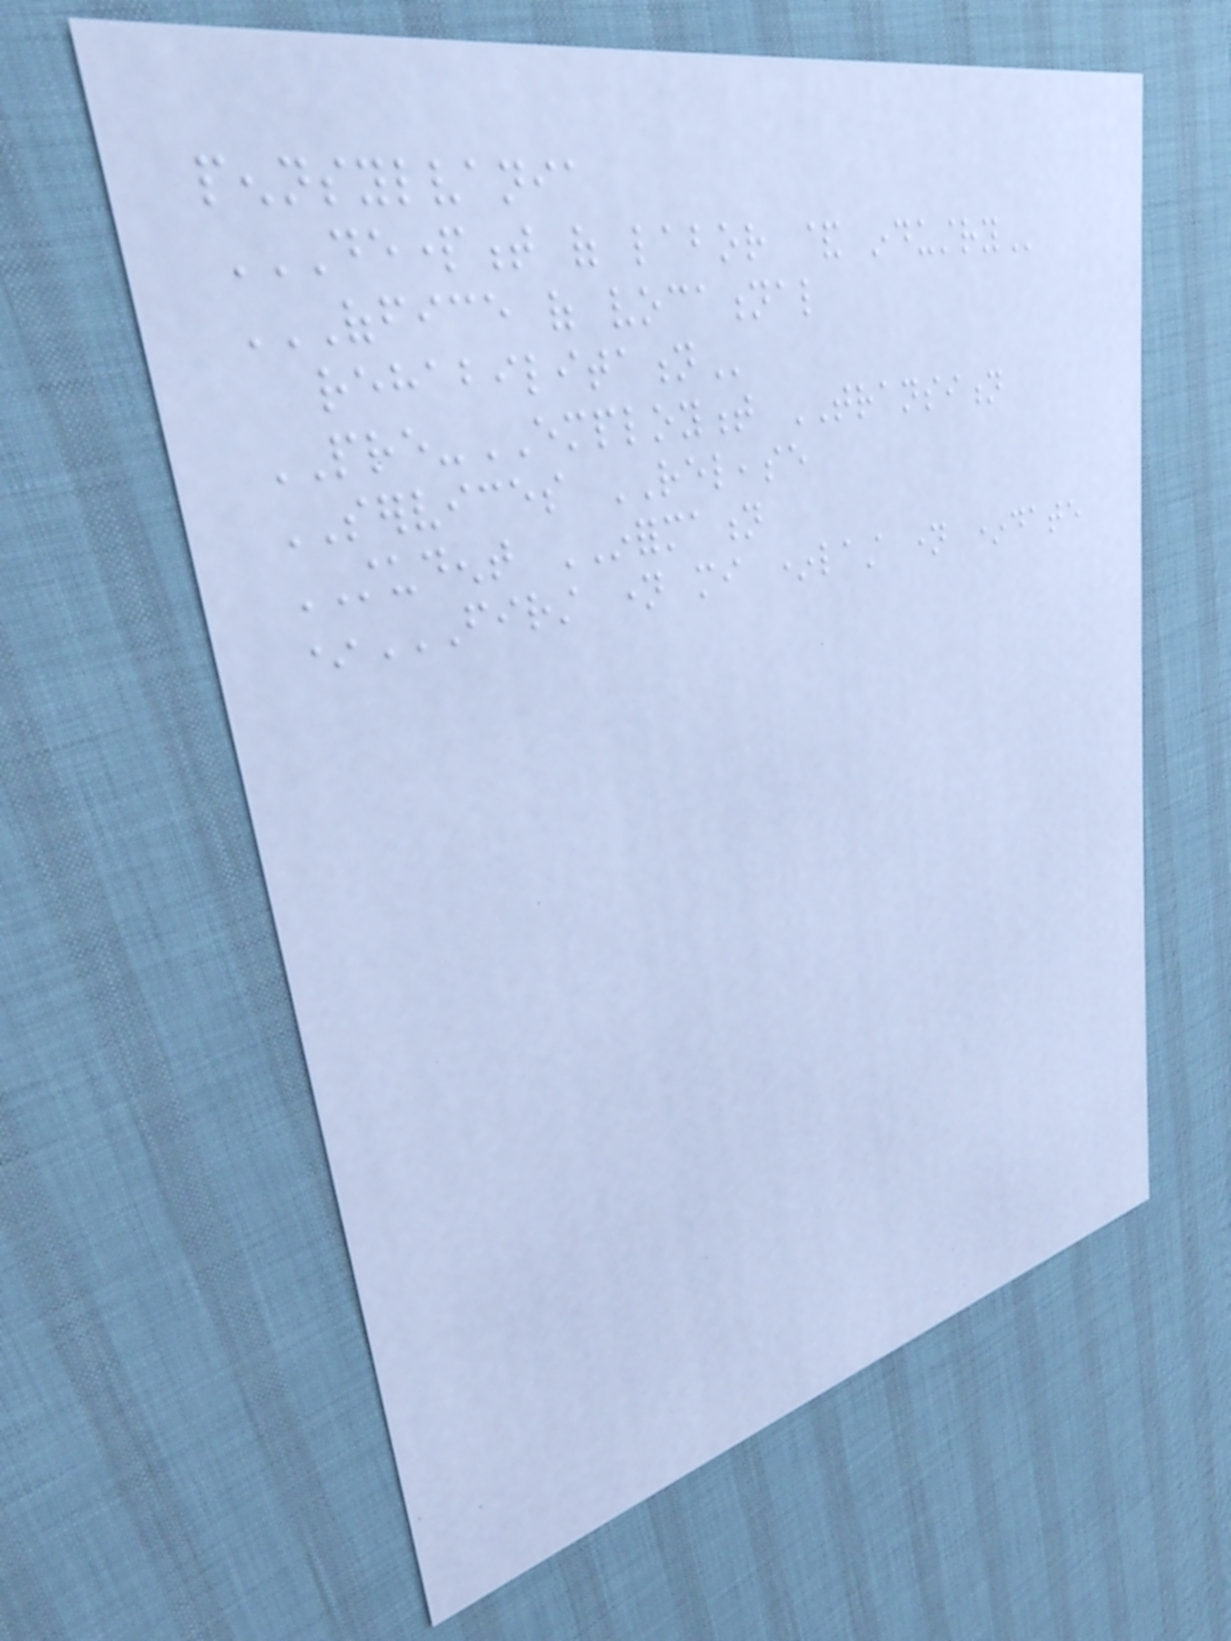pennsylvania
DEPARTMENT OF LABOR & INDUSTRY
OFFICE OF VOCATIONAL
REHABILITATION
PRE-EMPLOYMENT TRANSITION
SERVICES RELEASE
STUDENT INFORMATION
*FIRST NAME MI *LAST NAME *DATE
